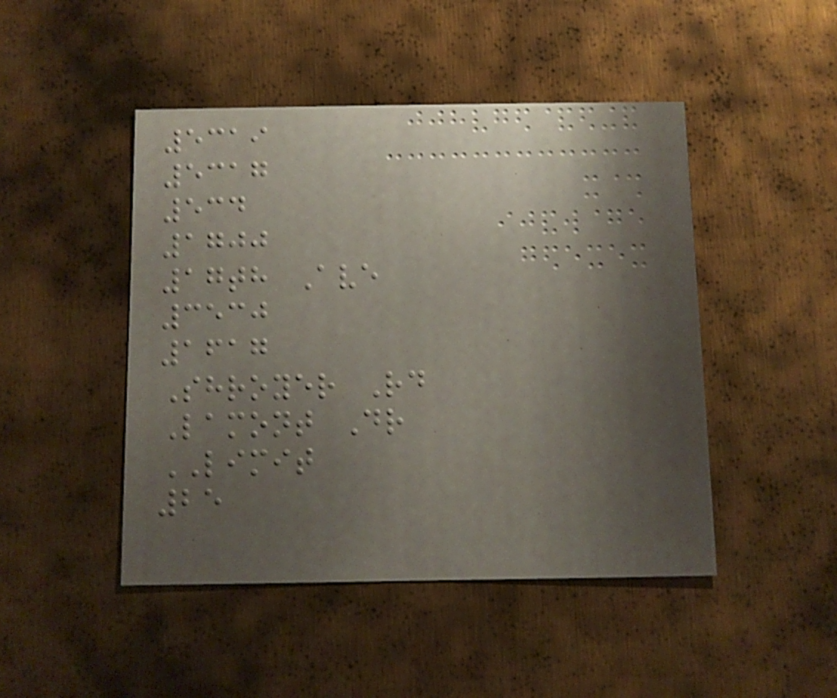5319
5317
534
1700
17th Ave
3530
1617
Shroyer Rd
Lamont Dr
LIMIT
25
